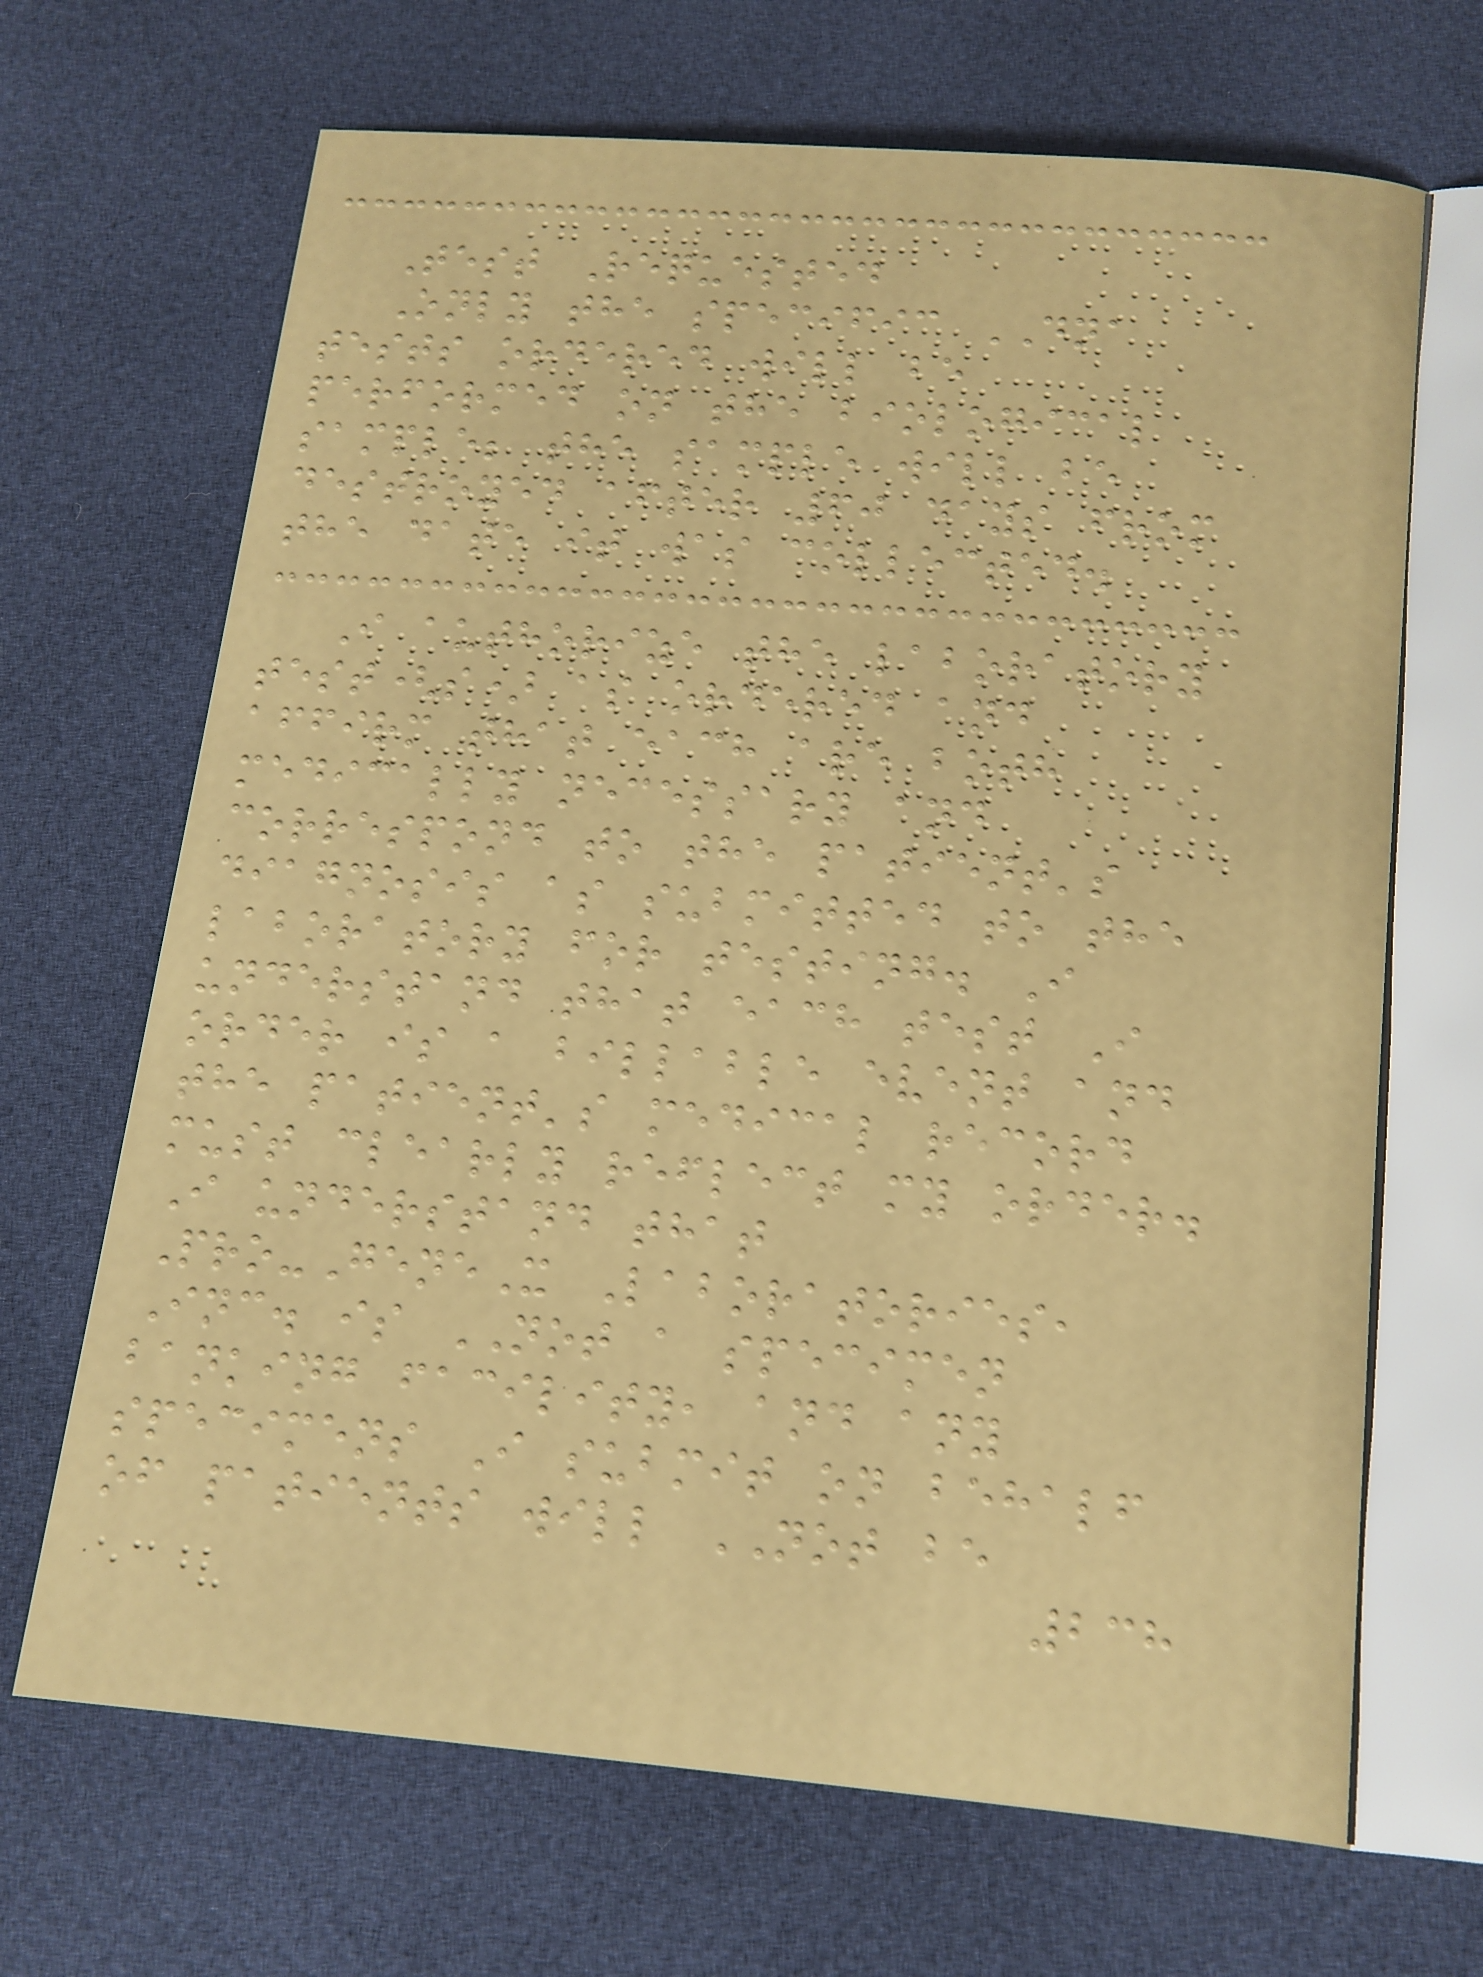Test Requested
Only the specific DNA
tests ordered will be
performed on the biological
sample; the sample will be
destroyed after 60 days from
the date it was collected.
I authorize the laboratory
test(s) as ordered and
affirm that each are both
medically necessary and
correspond to the patient's
diagnosis as submitted to the
laboratory for testing. I
understand that each test I
order is a billable event and
the patient's medical record
must clearly reflect my order.
I understand that
Pro-GeneX Laboratories,
Inc. is NOT a specimen
banking facility, and any
specimens I submit on behalf
of patients will NOT be
238
